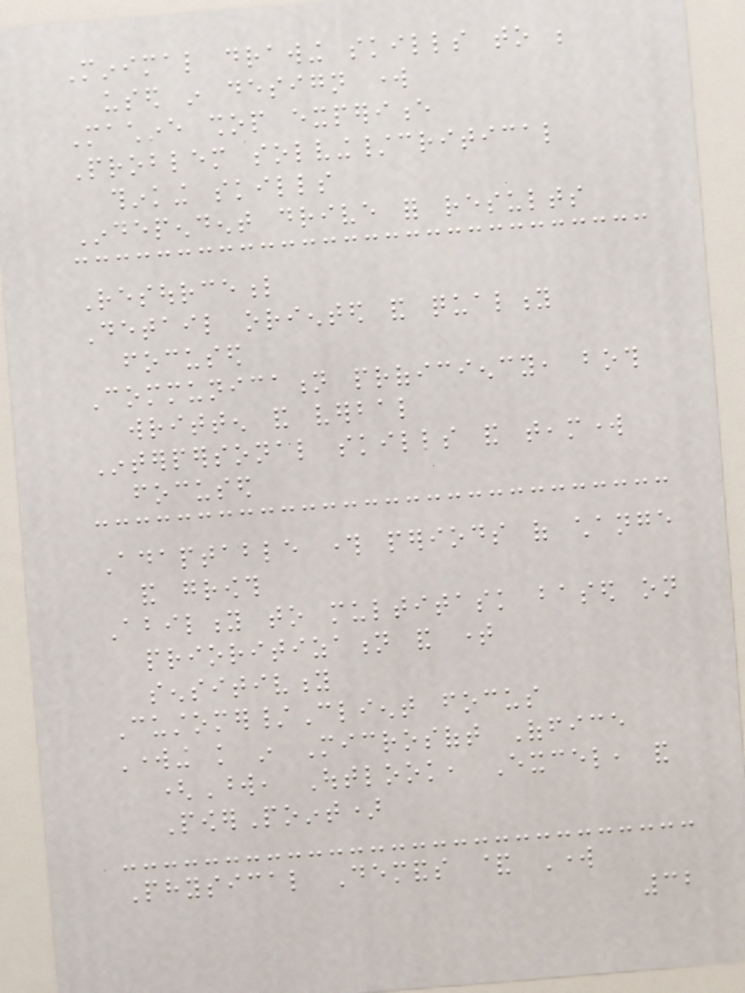Minimal drawing skills to be
used in design work
Machine shop experience
Problem solving/critical
thinking skills
Independent drive for results
Resourceful
Detail oriented and quality
focused
Communication proficiency, both
written and verbal
Interpersonal skills and teamwork
focused
Adaptable through periods of change
and growth
Ability to multitask based on
prioritization and time
sensitivity
Customer/Client focus
Working knowledge in Microsoft Office
(Word, Outlook, Excel, and
PowerPoint)
Physical Demands & Work
32
